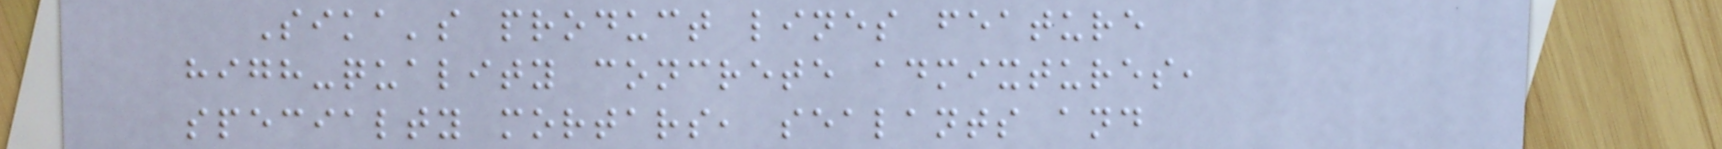Sika's product lines feature
high-quality concrete admixtures,
specialty mortars, sealants and
